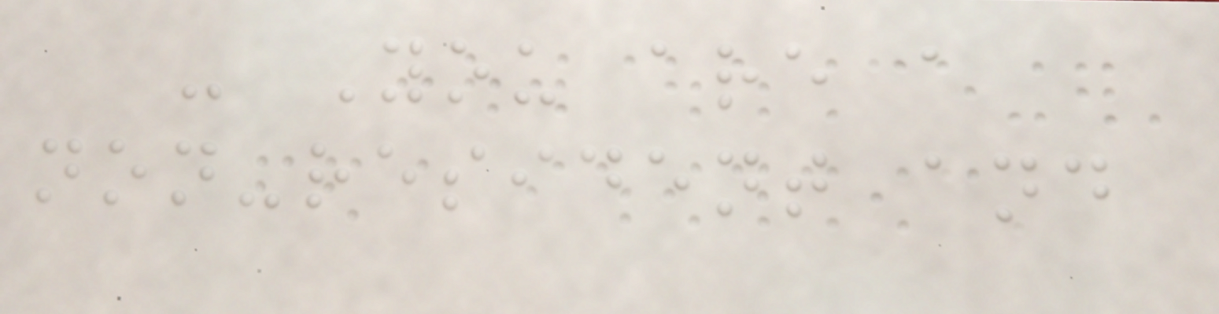- You are a
non-resident and
